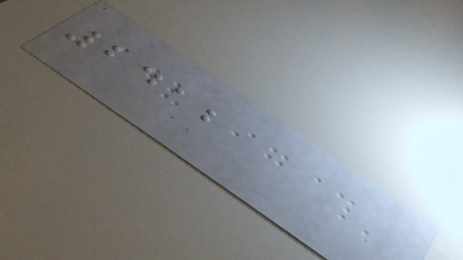2412
